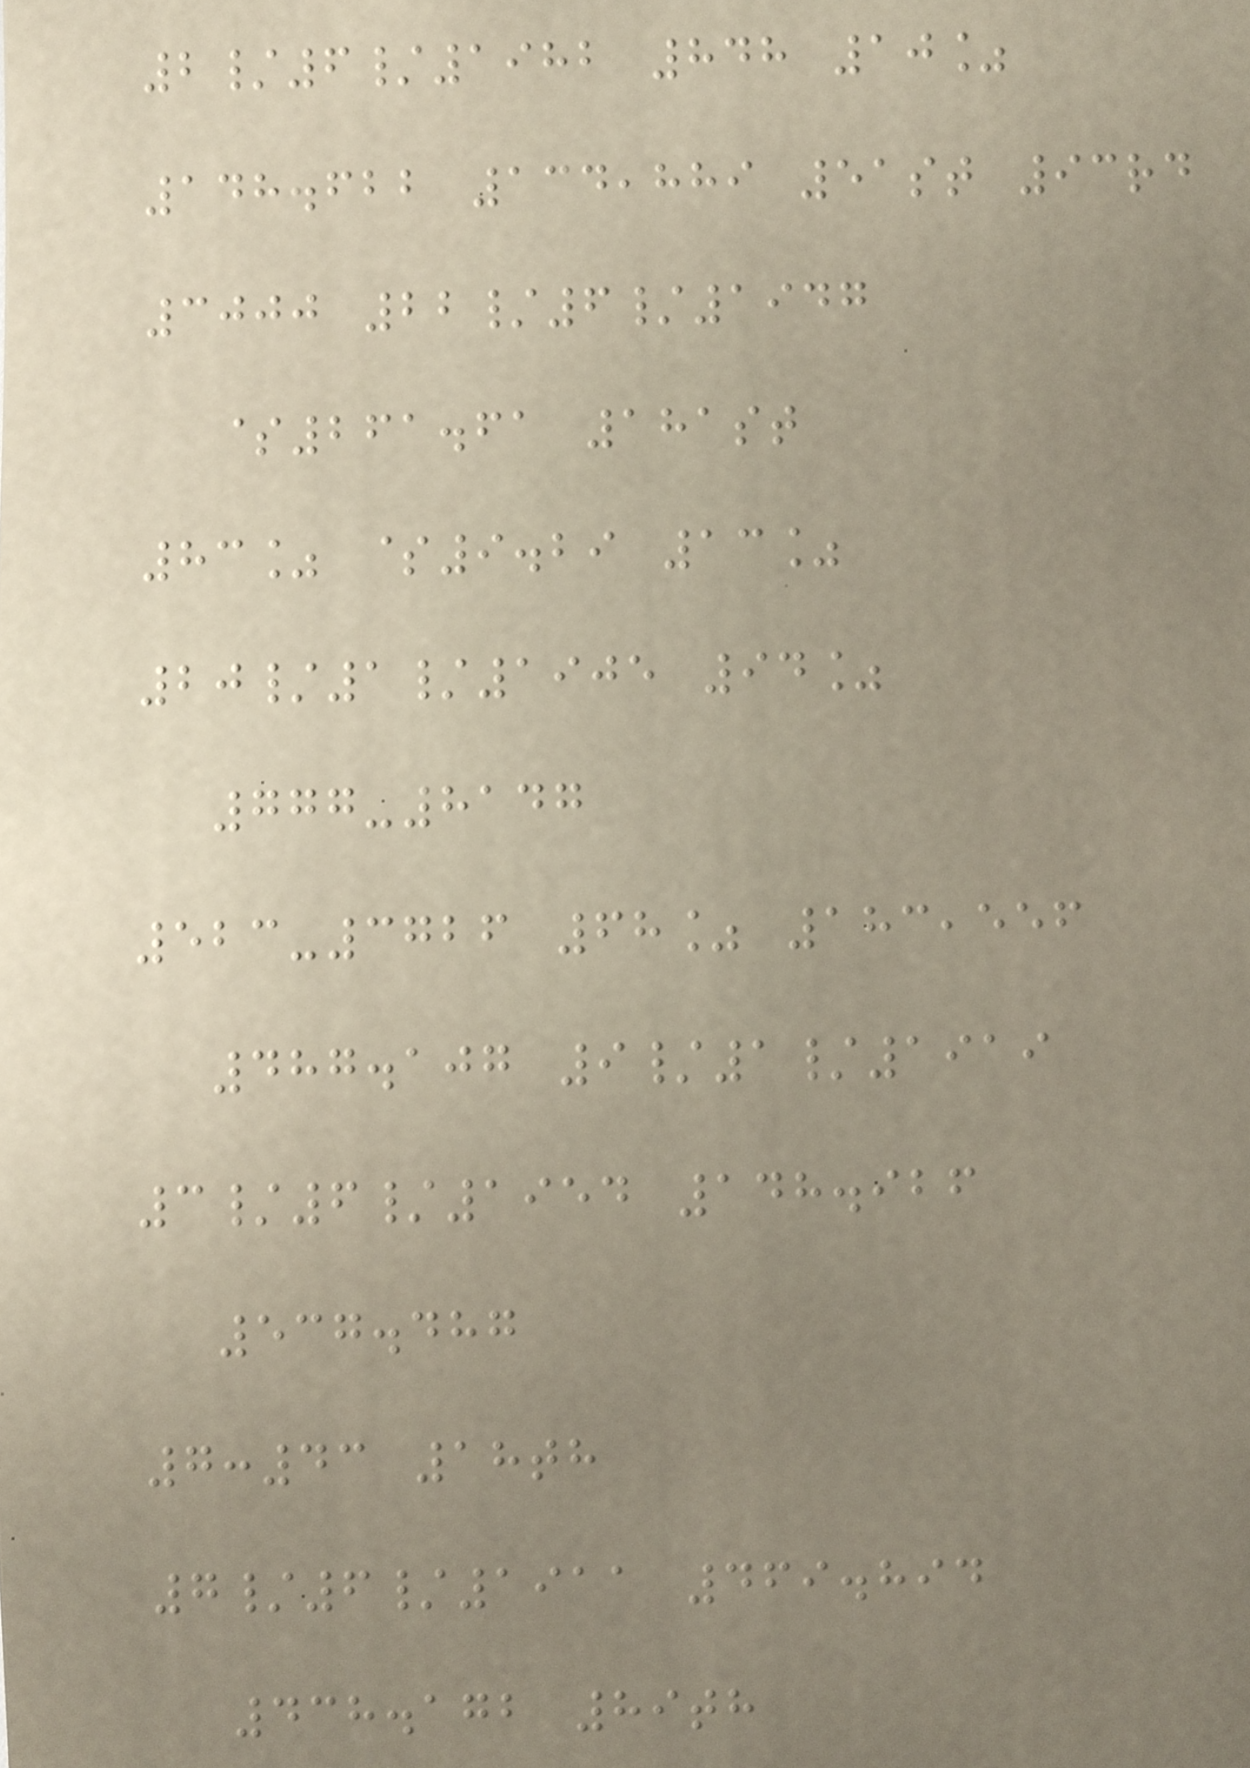2/6/1982 848 10%
148.622 134,889 51st 93rd
3000 22/6/1947
$261.61 181st
83% $9.29 13%
20/1/1905 94%
777-8147
523-3726 68% 183,556
487.107 9/1/1919
3/6/1954 148.926
537.487
7:43 18th
7/6/1911 469.894
438.172 89th
